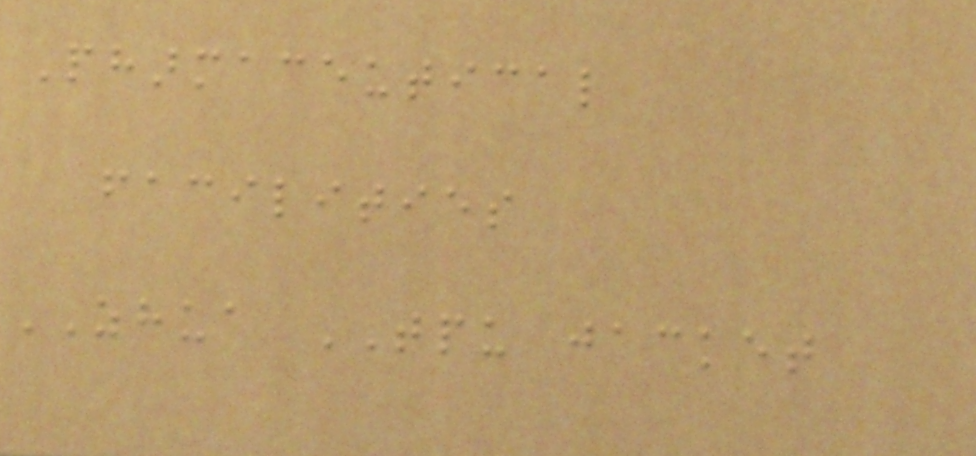Pharmaceutical
facilities
ZHUA TPU jacket
